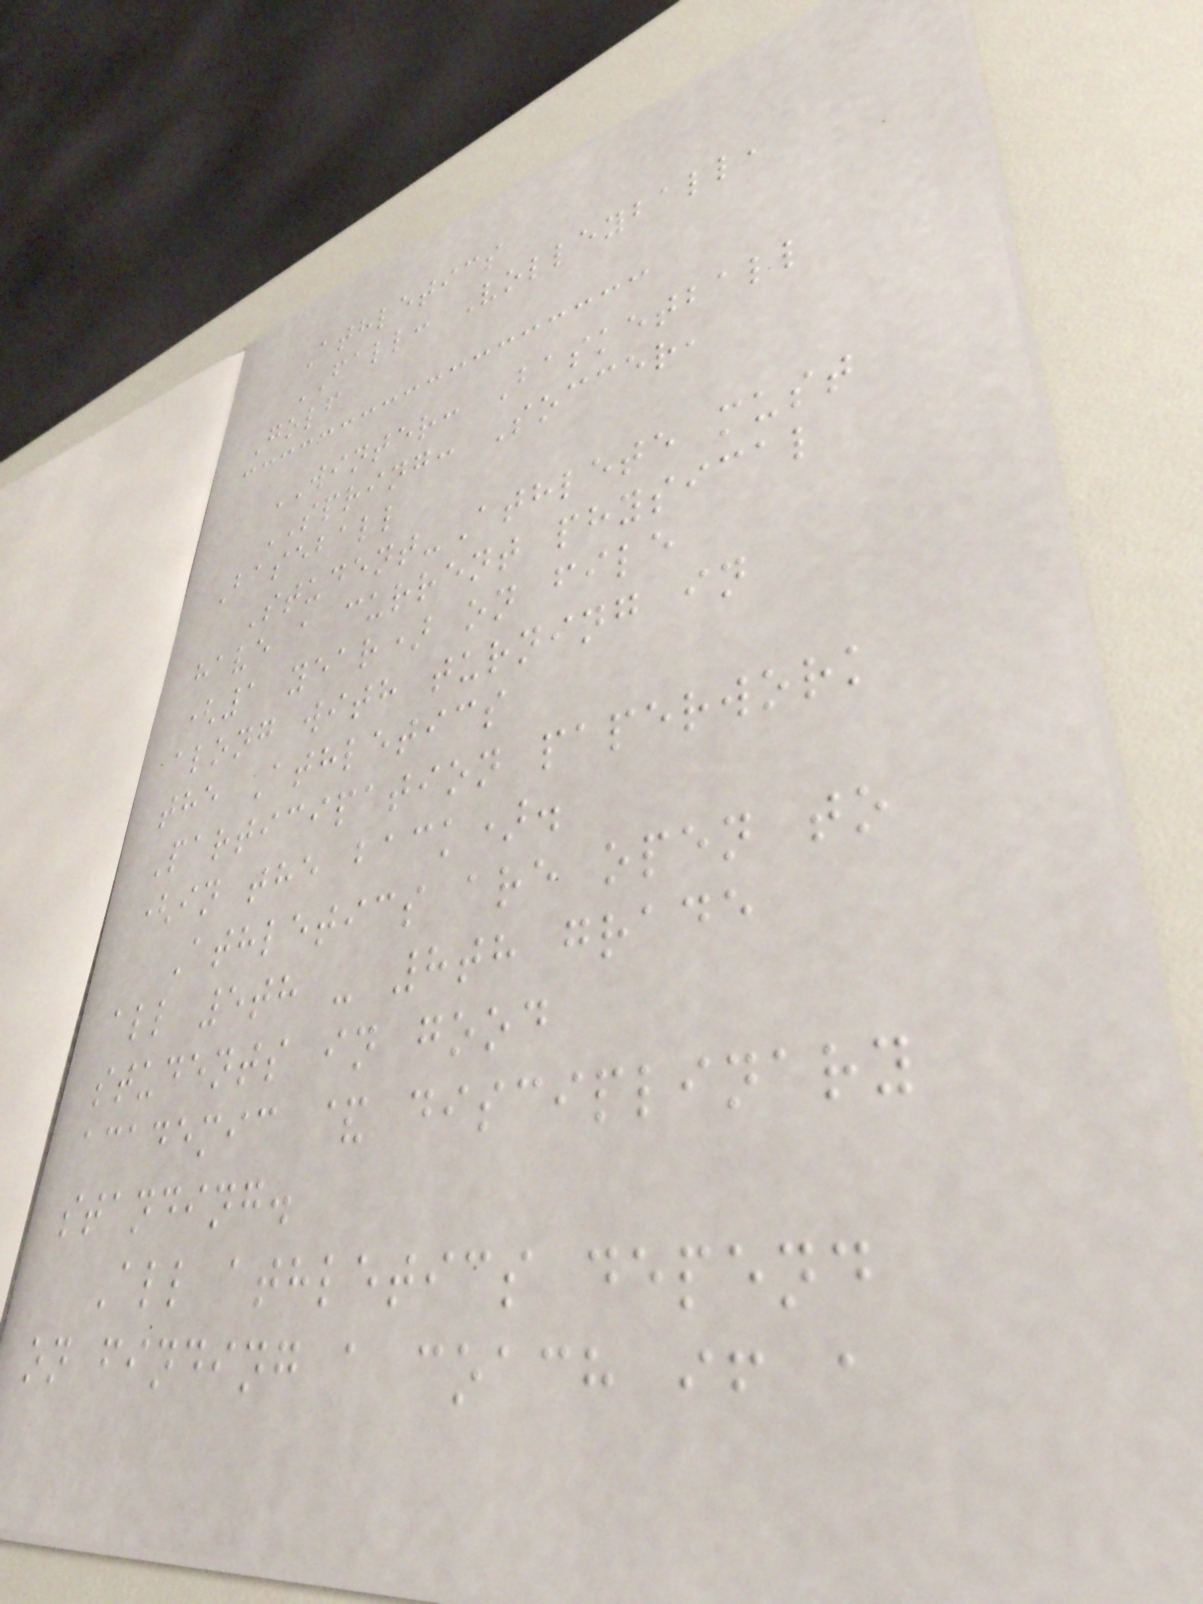Athletics
FALL: Volleyball,
Golf
WINTER: Basketball
SPRING: Soccer,
Baseball
Student-Athlete must
have a current physical
(1 year) on file
along with turning in
the Athletics
Participation paperwork
(in the back).
Athletics are open to
all 5th - 8th grade
students in good
academic & disciplinary
standing.
All athletics depend
on finding a coach if a
